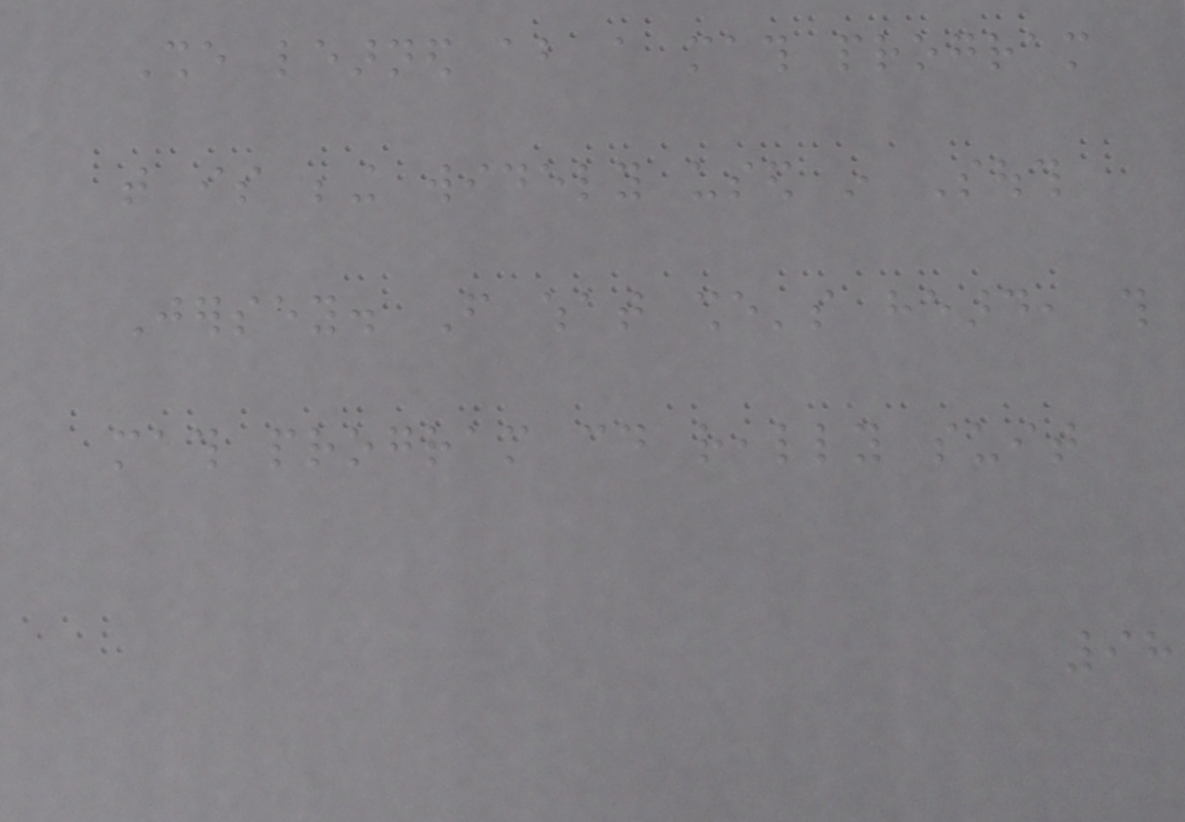She learned about a math program
that is being widely used in South
Jersey. From what she's heard, this
math program could really suit
98
